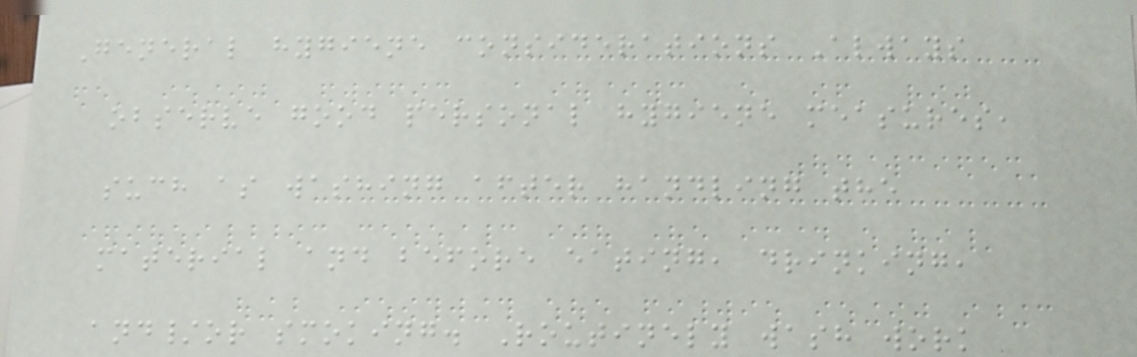General hygiene considerations Always
observe good personal hygiene measures,
such as washing after handling the
material and before eating, drinking,
and/or smoking. Routinely wash work
